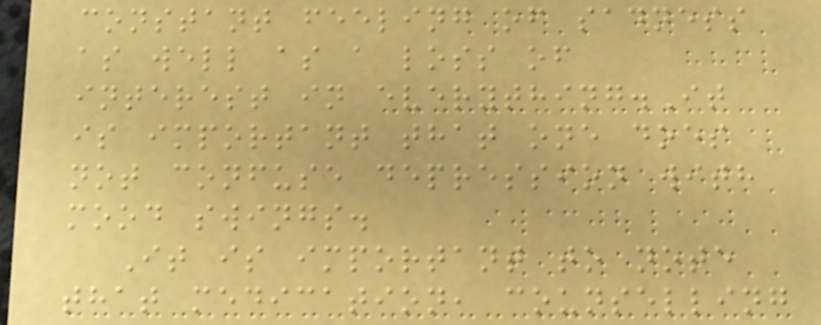constant feeling of sadness
as well as a loss of
interest in everything.It
is important that one does
not confuse depression with
mood swings.
It is important to note
that medication, counselling
